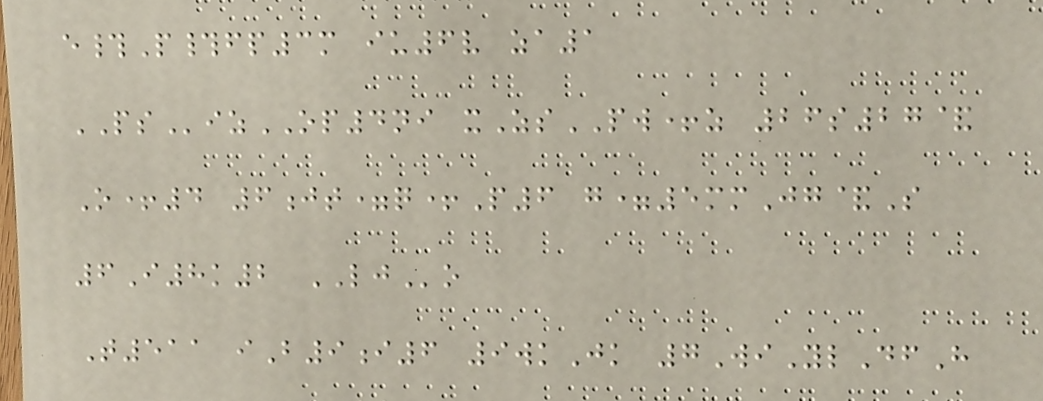e#P#fp3m iu6v za1
PSizOP4ni xZsPW+z 26s27&
O+4 6jt=q+P6 g=5mmJg&S
6I8k2 LJo
T511 iB9i6 9wkJk 7WiYlDfH
